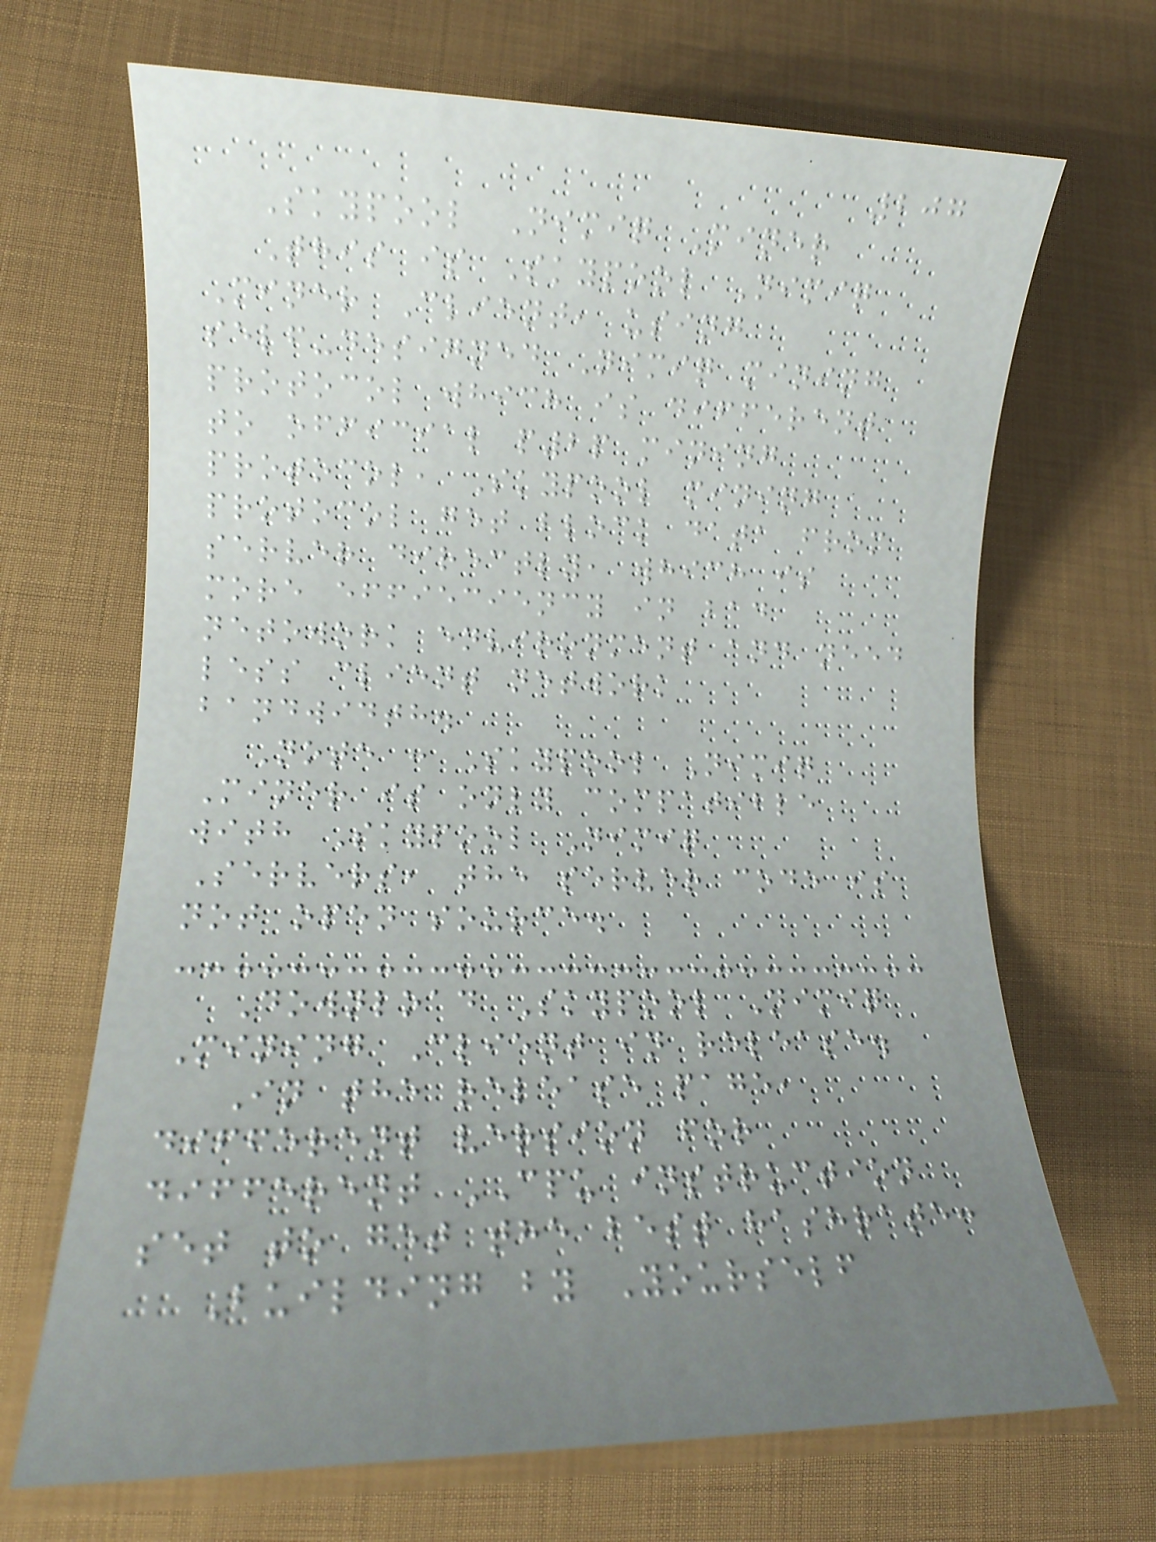207
Skypool Nimiq Miner
This is Skypool Nimiq
Miner Client, using
self-designed Nimiq mining
protocol which is different
to official p2p mining
protocol, Skypool mining
protocol get block data from
server directly, which is
more effieciency in bad
netowork environment and need
less client network
bandwidth.
Note : Skypool Nimiq
Miner is only compatible
with Skypool Nimiq
Servers, the server code is
not open source.
Download Skypool Nimiq
Mining Client in release.
In the release page,
different version for
different CPU instruction
set to get the best hashrate:
Building by Yourself
